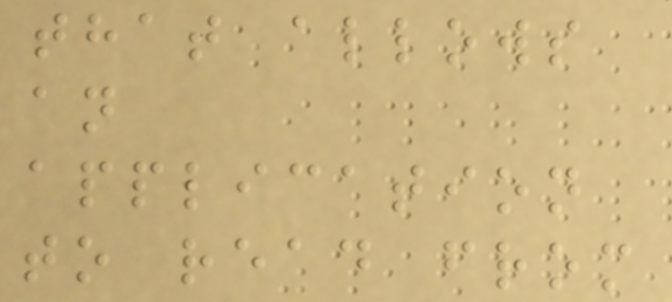that allows
an
application
to read from
